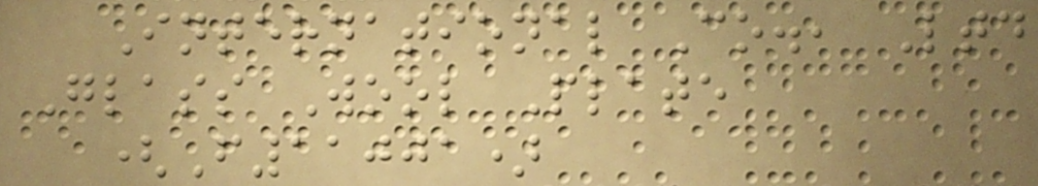International Co., Ltd
Glass Wool Plate
(F11001)
